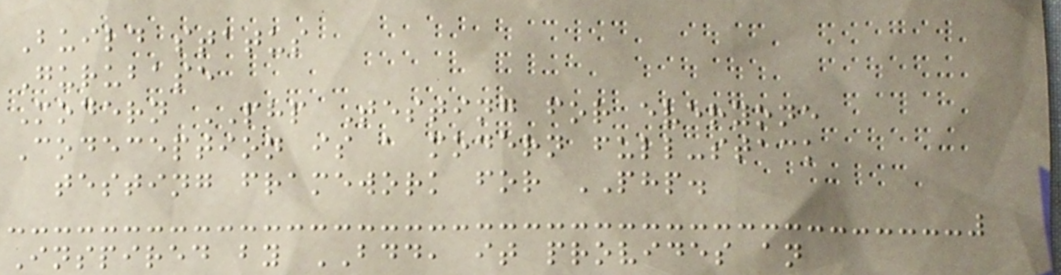Build status
Gurubase
Modern PHP Testing for everyone
Codeception is a modern full-stack
testing framework for PHP.
Inspired by BDD, it provides an
